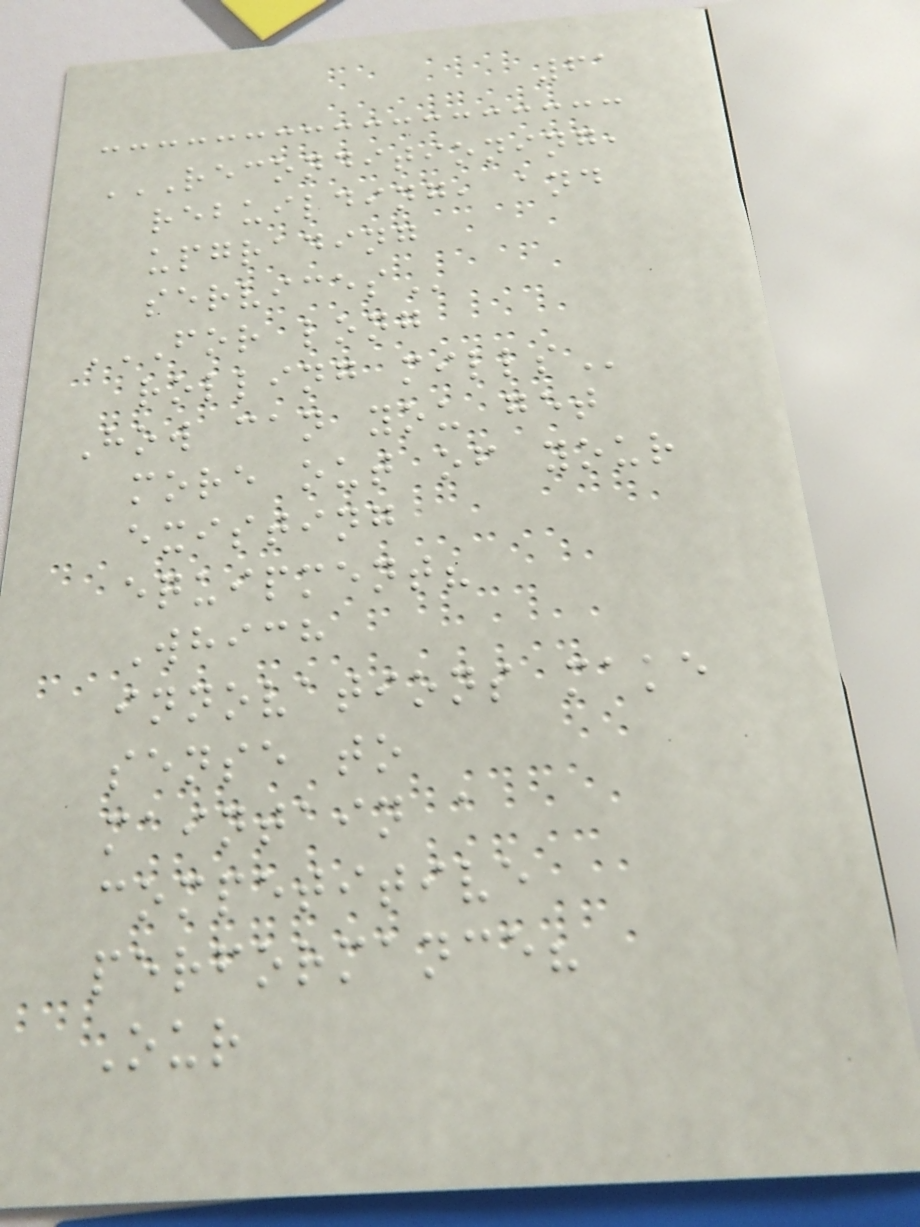61
RECONDITIONING,
REBUILDING, AND
UPGRADING
SERVICES
FOR LONG
ROLLING MILLS
How can you get
more out of your
existing
equipment?
Which
innovations make
sense to
maintain a
competitive
performance?
Our
